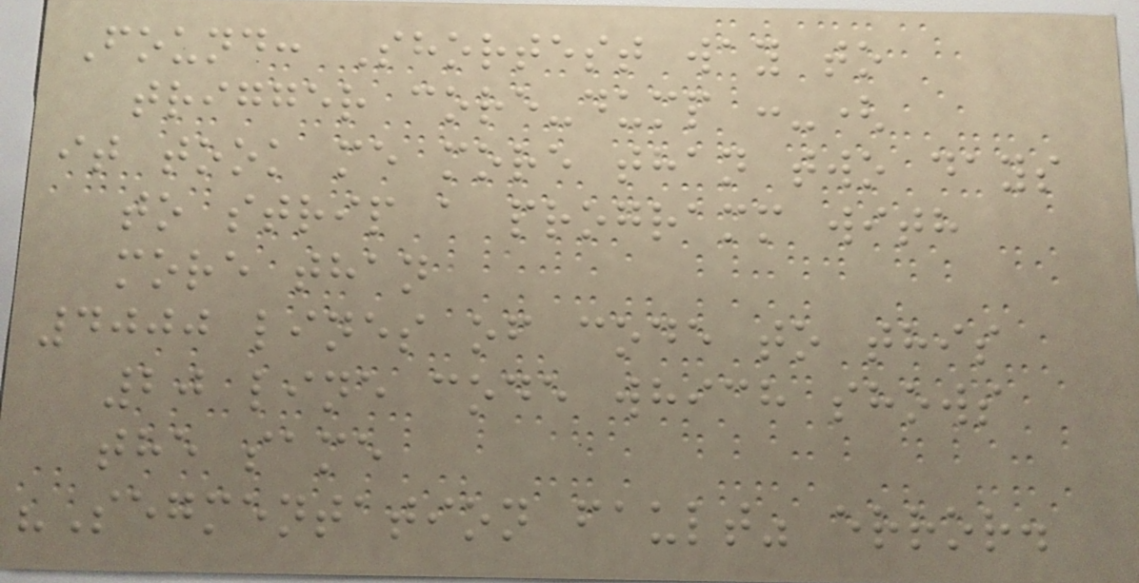Found: Shortest way to
trigger core-dump :-(
it took me more than two days
to strip a programm with
more than
4000 lines of code to this
20 line code which shows
the same
"Segmentation fault" error.
